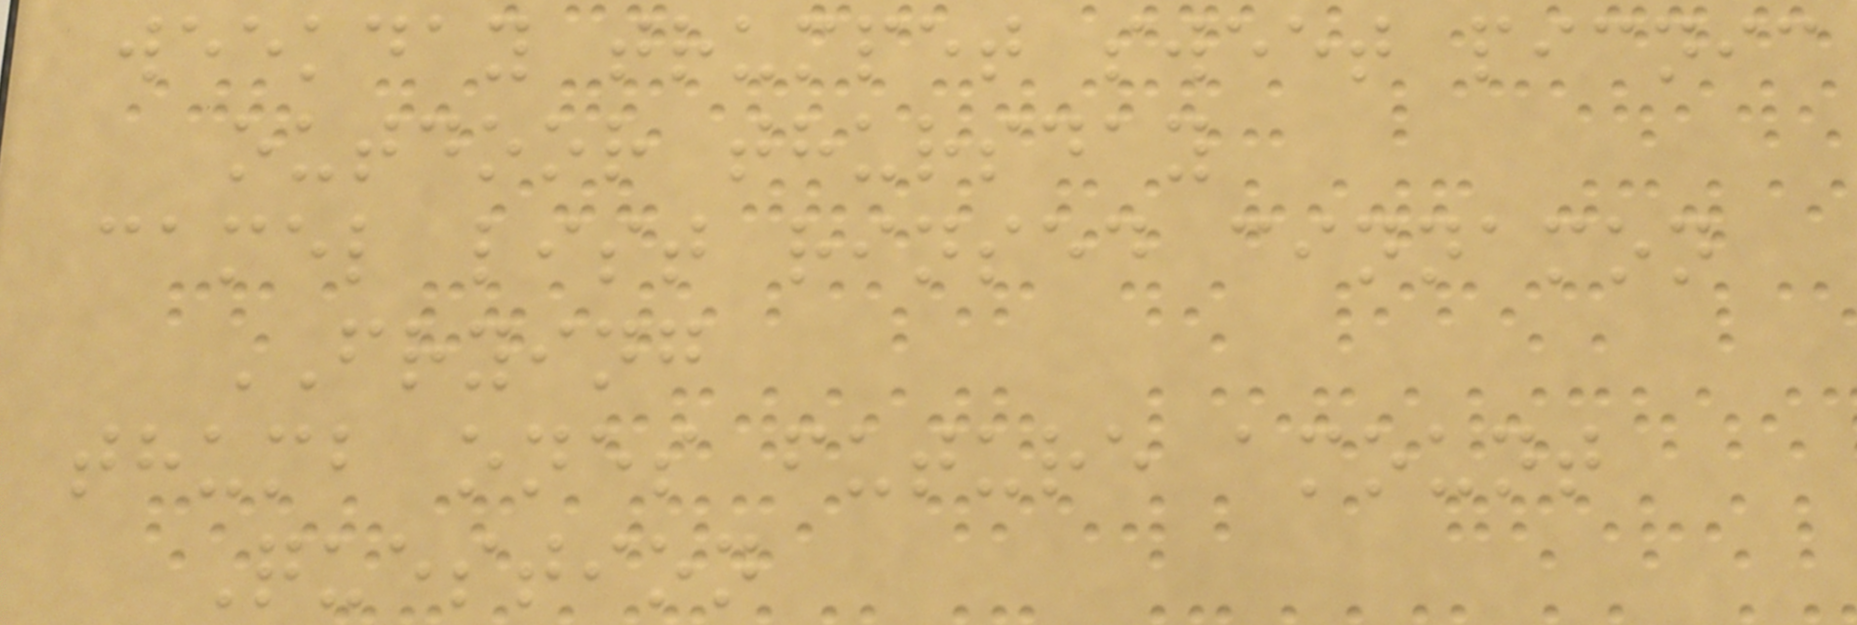weekday trumpet sweet picnic
outdoor thursday
camel list rinsed cinnamon
FRYING
thumb ones future amount
Question
